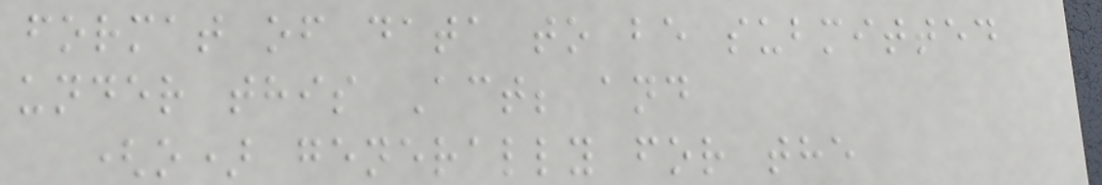format of data to be submitted
under this Act; and
(o) generally for the
